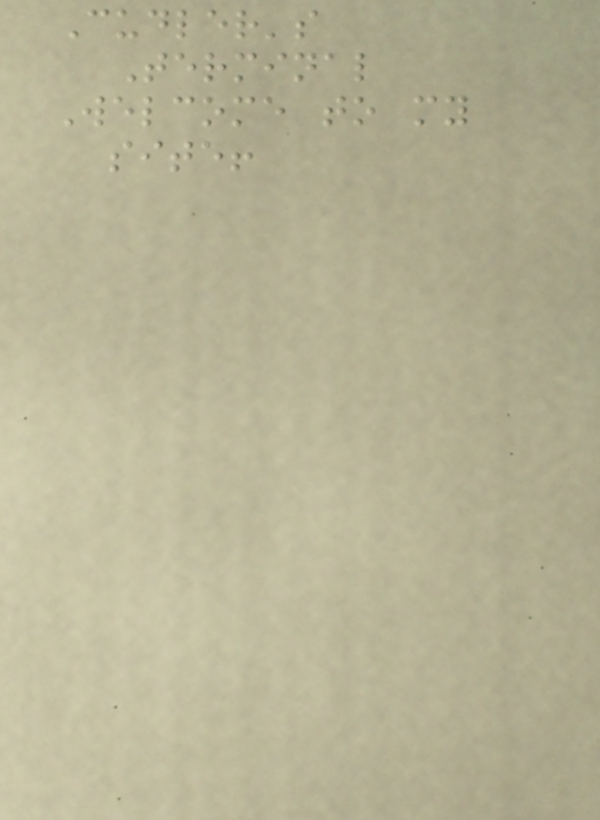Cudler's
Terminal
Welcome to my
site!
